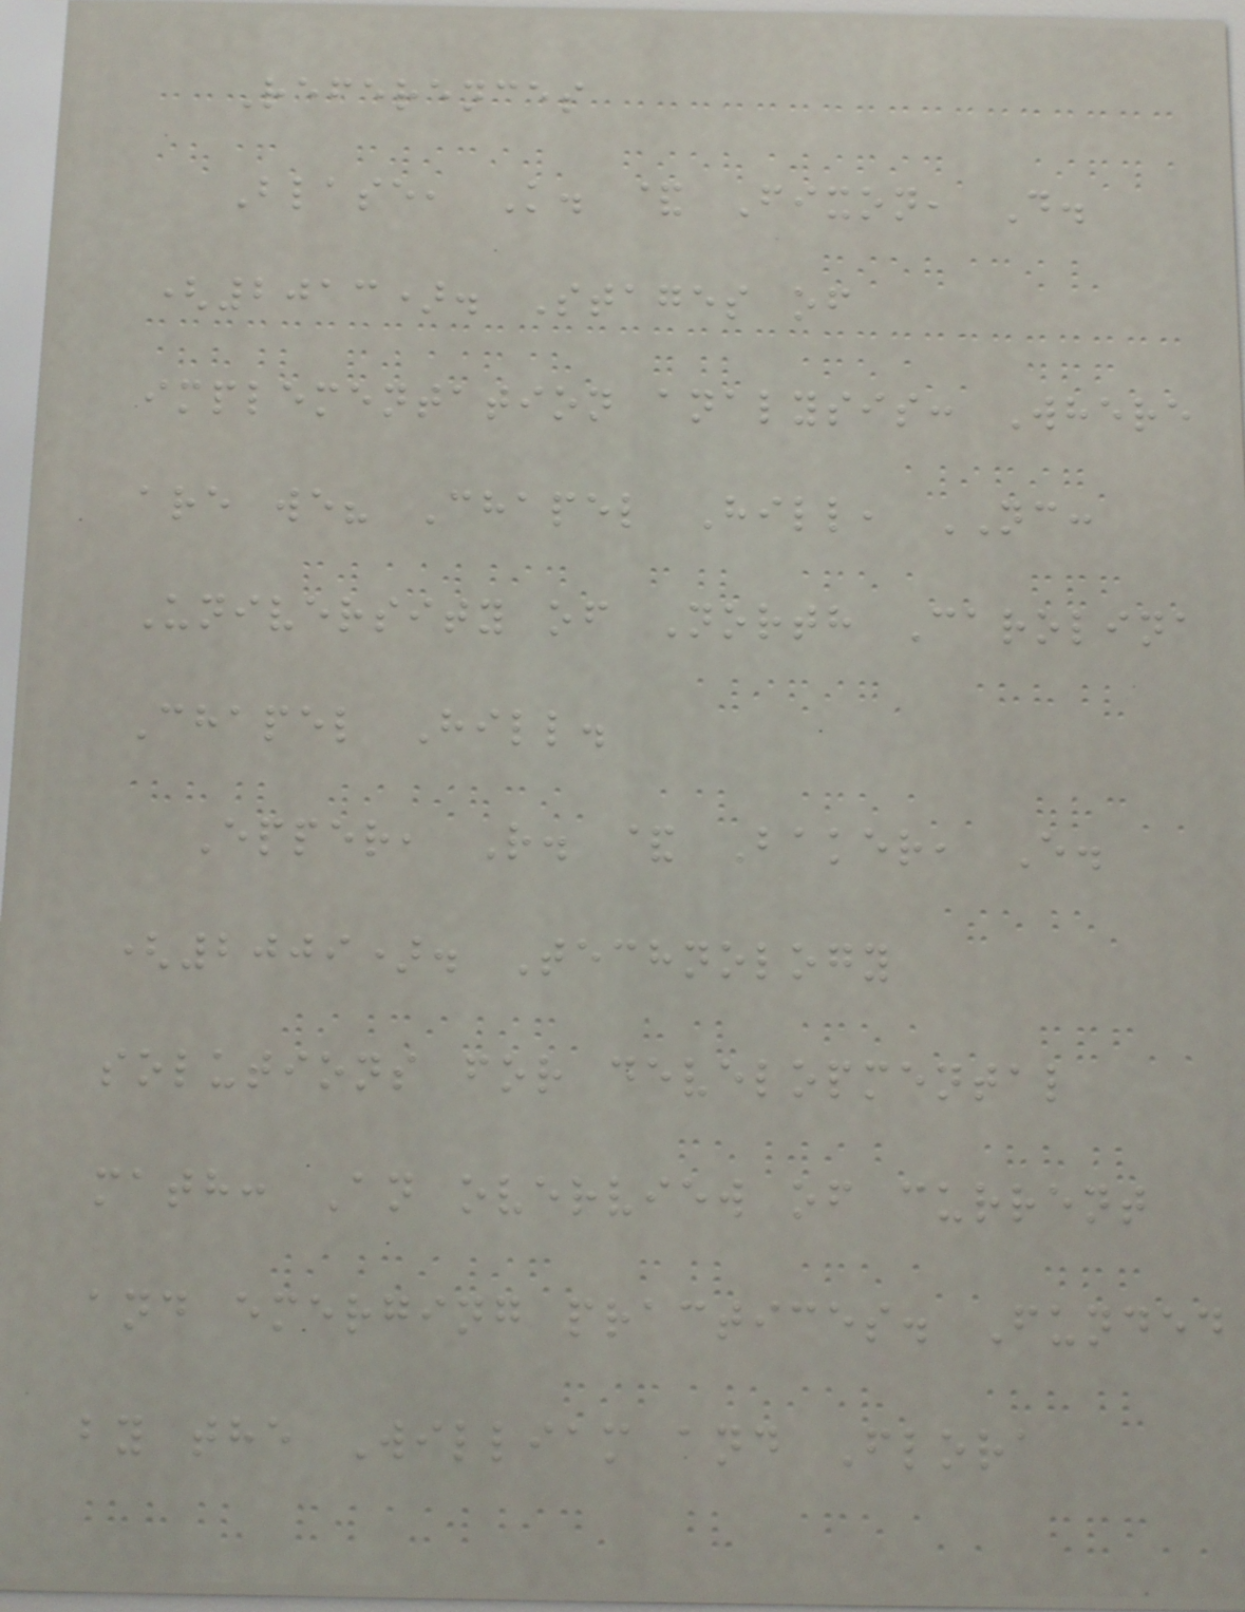References
Blase, K. & Fixon, D.
(2013). Stages of
implementation analysis: Where
are we? Chapel Hill, NC:
University of North Carolina
Chapel Hill.
Epper, R. & Baker, E.
(2009). Technology
solutions for developmental
math: An overview of current
and emerging practices. Funded
by the William and Flora
